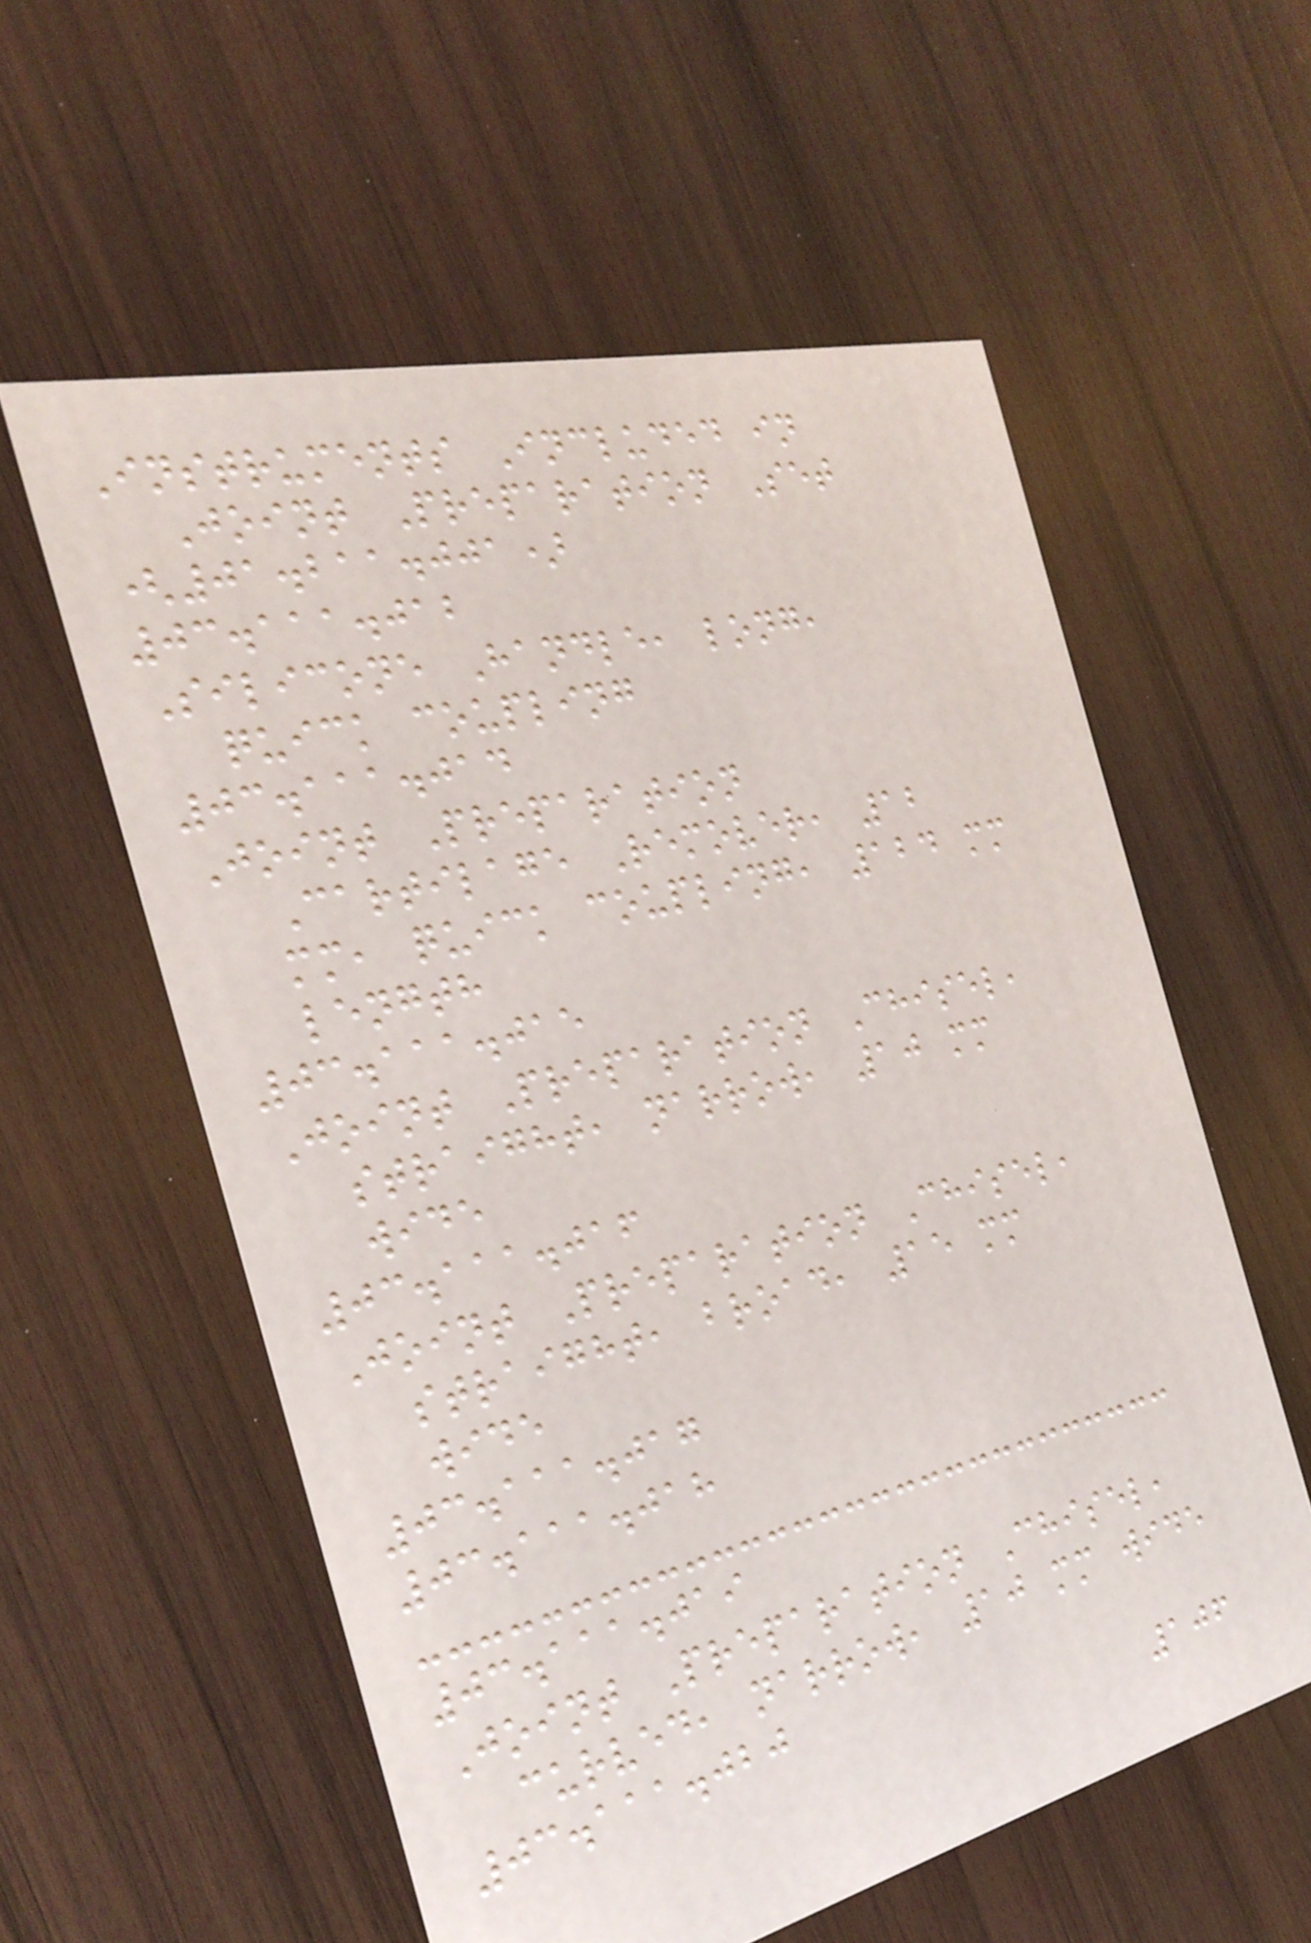Instruments Included in
Joint Preparation Set
(01.211.001)
03.111.012
Silicone Handle, long,
quick coupling
03.111.014
Joint Preparation
Cartilage Remover, 12
mm, quick coupling, 124 mm
length
03.111.015
Joint Preparation Chisel,
straight, narrow, 10 mm
wide
03.111.016
Joint Preparation Chisel,
straight, broad, 15 mm
wide
03.111.017
03.111.018
03.111.019
Joint Preparation Chisel,
curved, narrow, 10 mm wide
03.111.020
106
